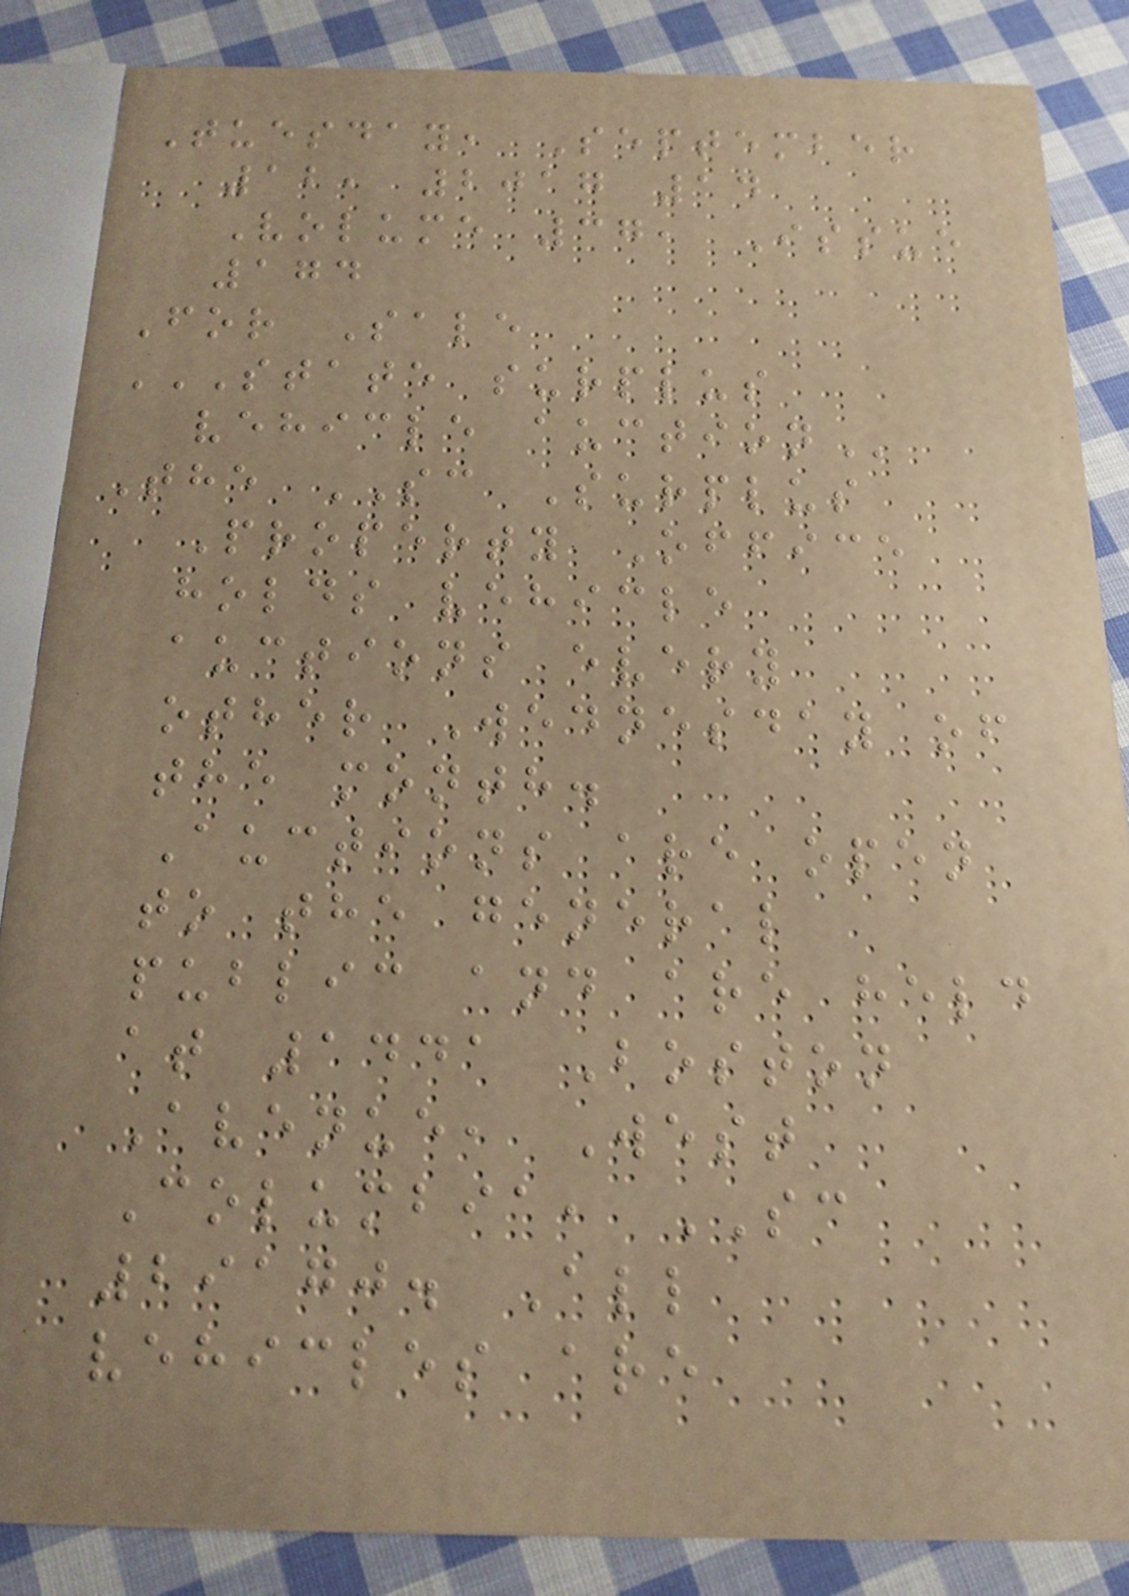Tuesday, September
12, 2017 14
Volume 37, Issue
174
For Sale
STATE SURPLUS
VEHICLE AUCTION
The SC Surplus
Property Office
holds vehicle
auctions every
other Wednesday of
the month.
Auctions are open
to the general
public and are held
at 1441 Boston
Avenue, West
Columbia, SC
29170. All
vehicles are
